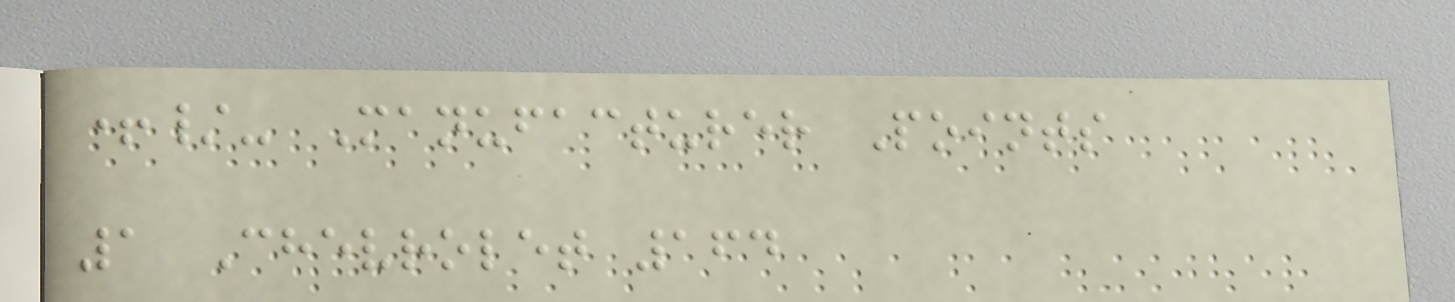+/- Manufacturer Points
1 Chevrolet 164
